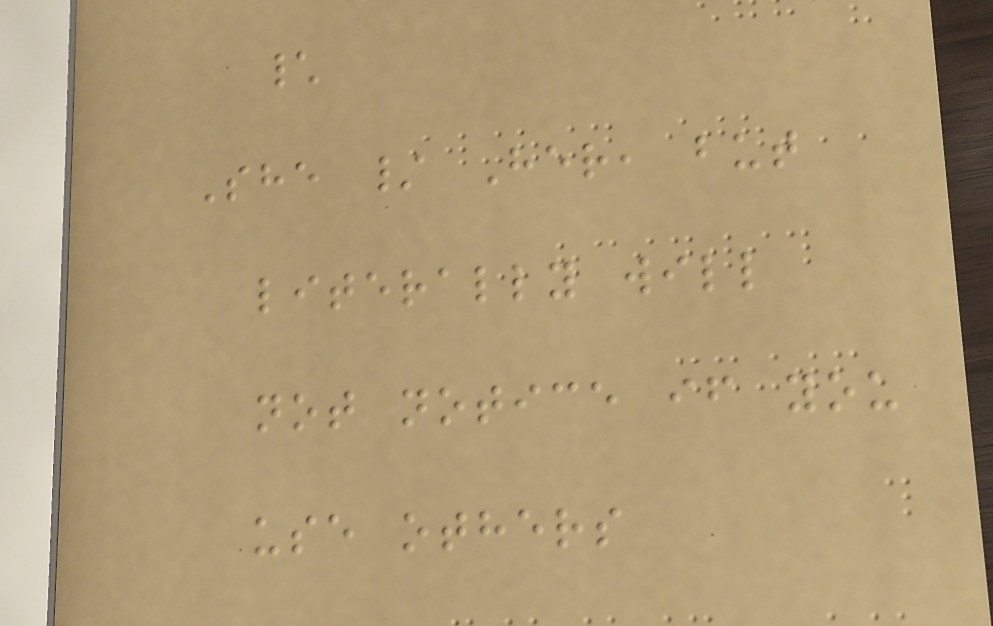\
She / Her, but
literally will
not notice if you
use others
